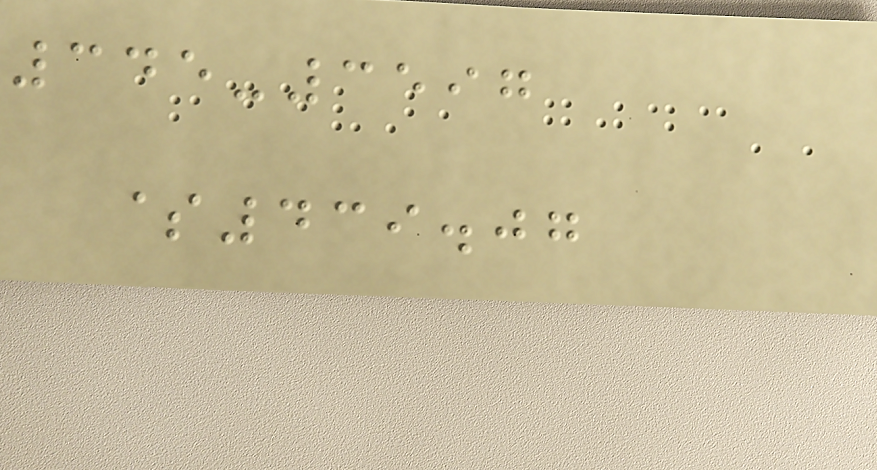345-3597
$439.07
